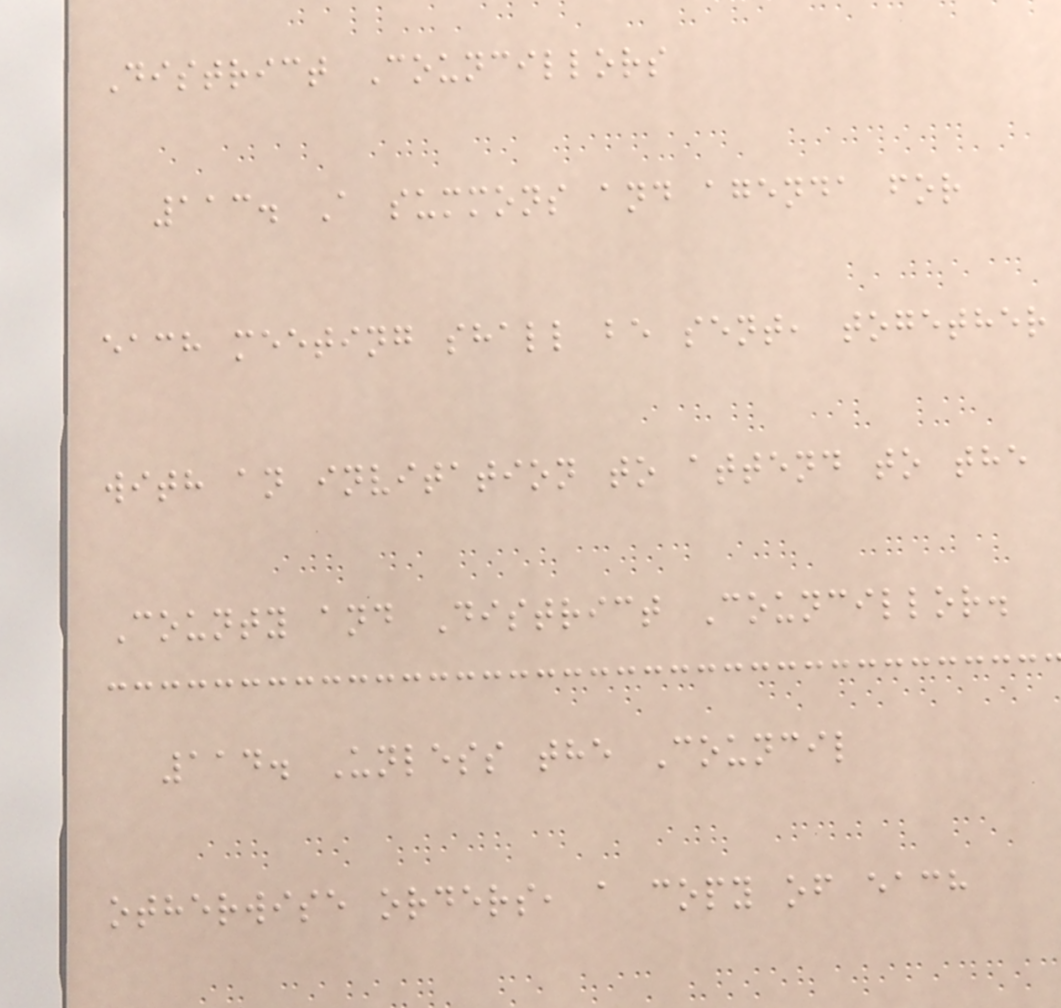District Councillors
113. A summons and agenda for
each meeting shall be sent, together
with an invitation to attend to the
County and District Councillor.
114. Unless the Council
otherwise orders, a copy of each
